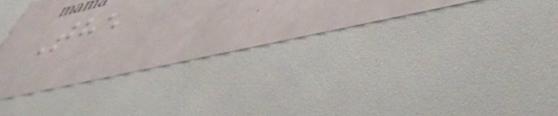The
